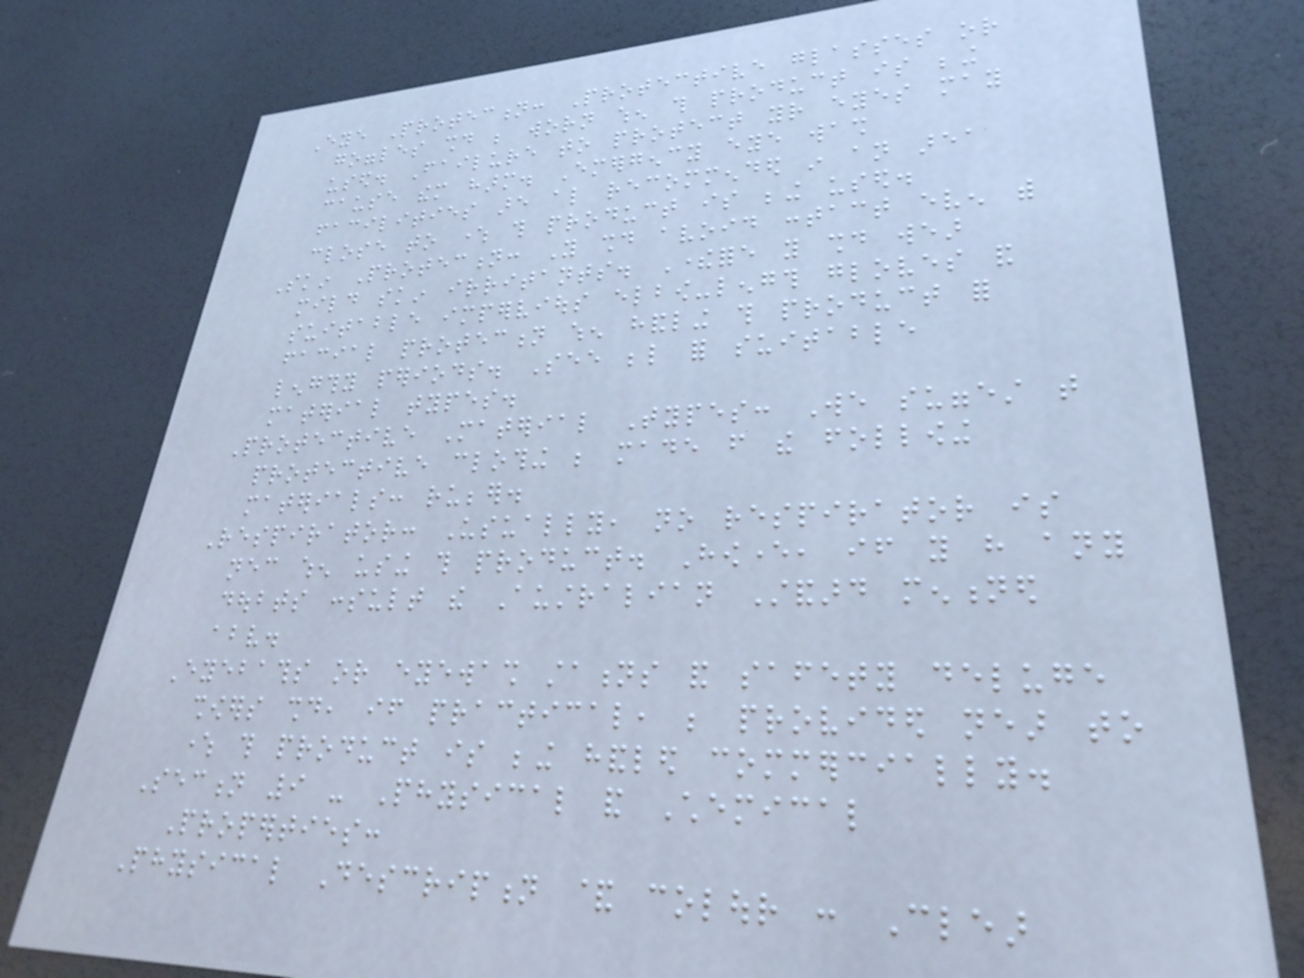Eye Protection: Protective glasses or
goggles should be worn when this product is being
used. Failure to protect your eyes may
cause them harm. Emergency eye wash
facilities are also recommended in an area
close to where this product is being used.
Skin Protection: You should avoid contact even with
mild skin irritants. Therefore you should wear
suitable impervious elbow-length gloves and
facial protection when handling this product for
lengthy periods. See below for suitable
material types.
Protective Material Types: We suggest that
protective clothing be made from the following
materials: rubber.
Respirator: Usually, no respirator is
necessary when using this product. However, if you have any
doubts consult the Australian Standard mentioned
above.
Eyebaths or eyewash stations and safety deluge
showers should, if practical, be provided near to
where this product is being handled commercially.
Section 9 - Physical and Chemical
Properties:
Physical Description & colour : Clear
